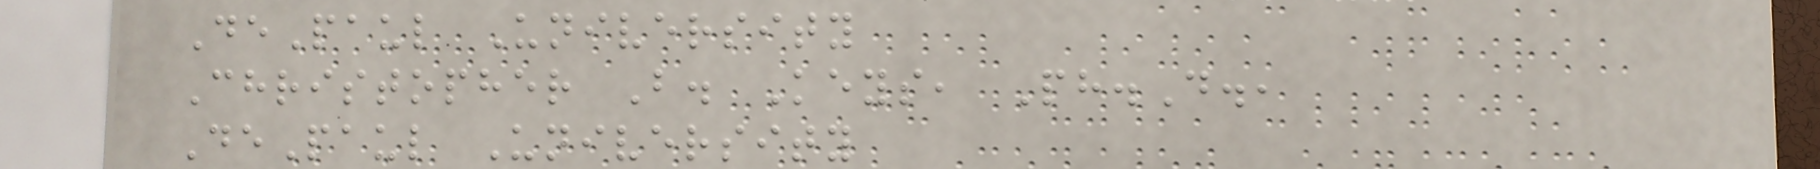DePaul University
Christopher B. Keys, Ph.D.,
DePaul University
